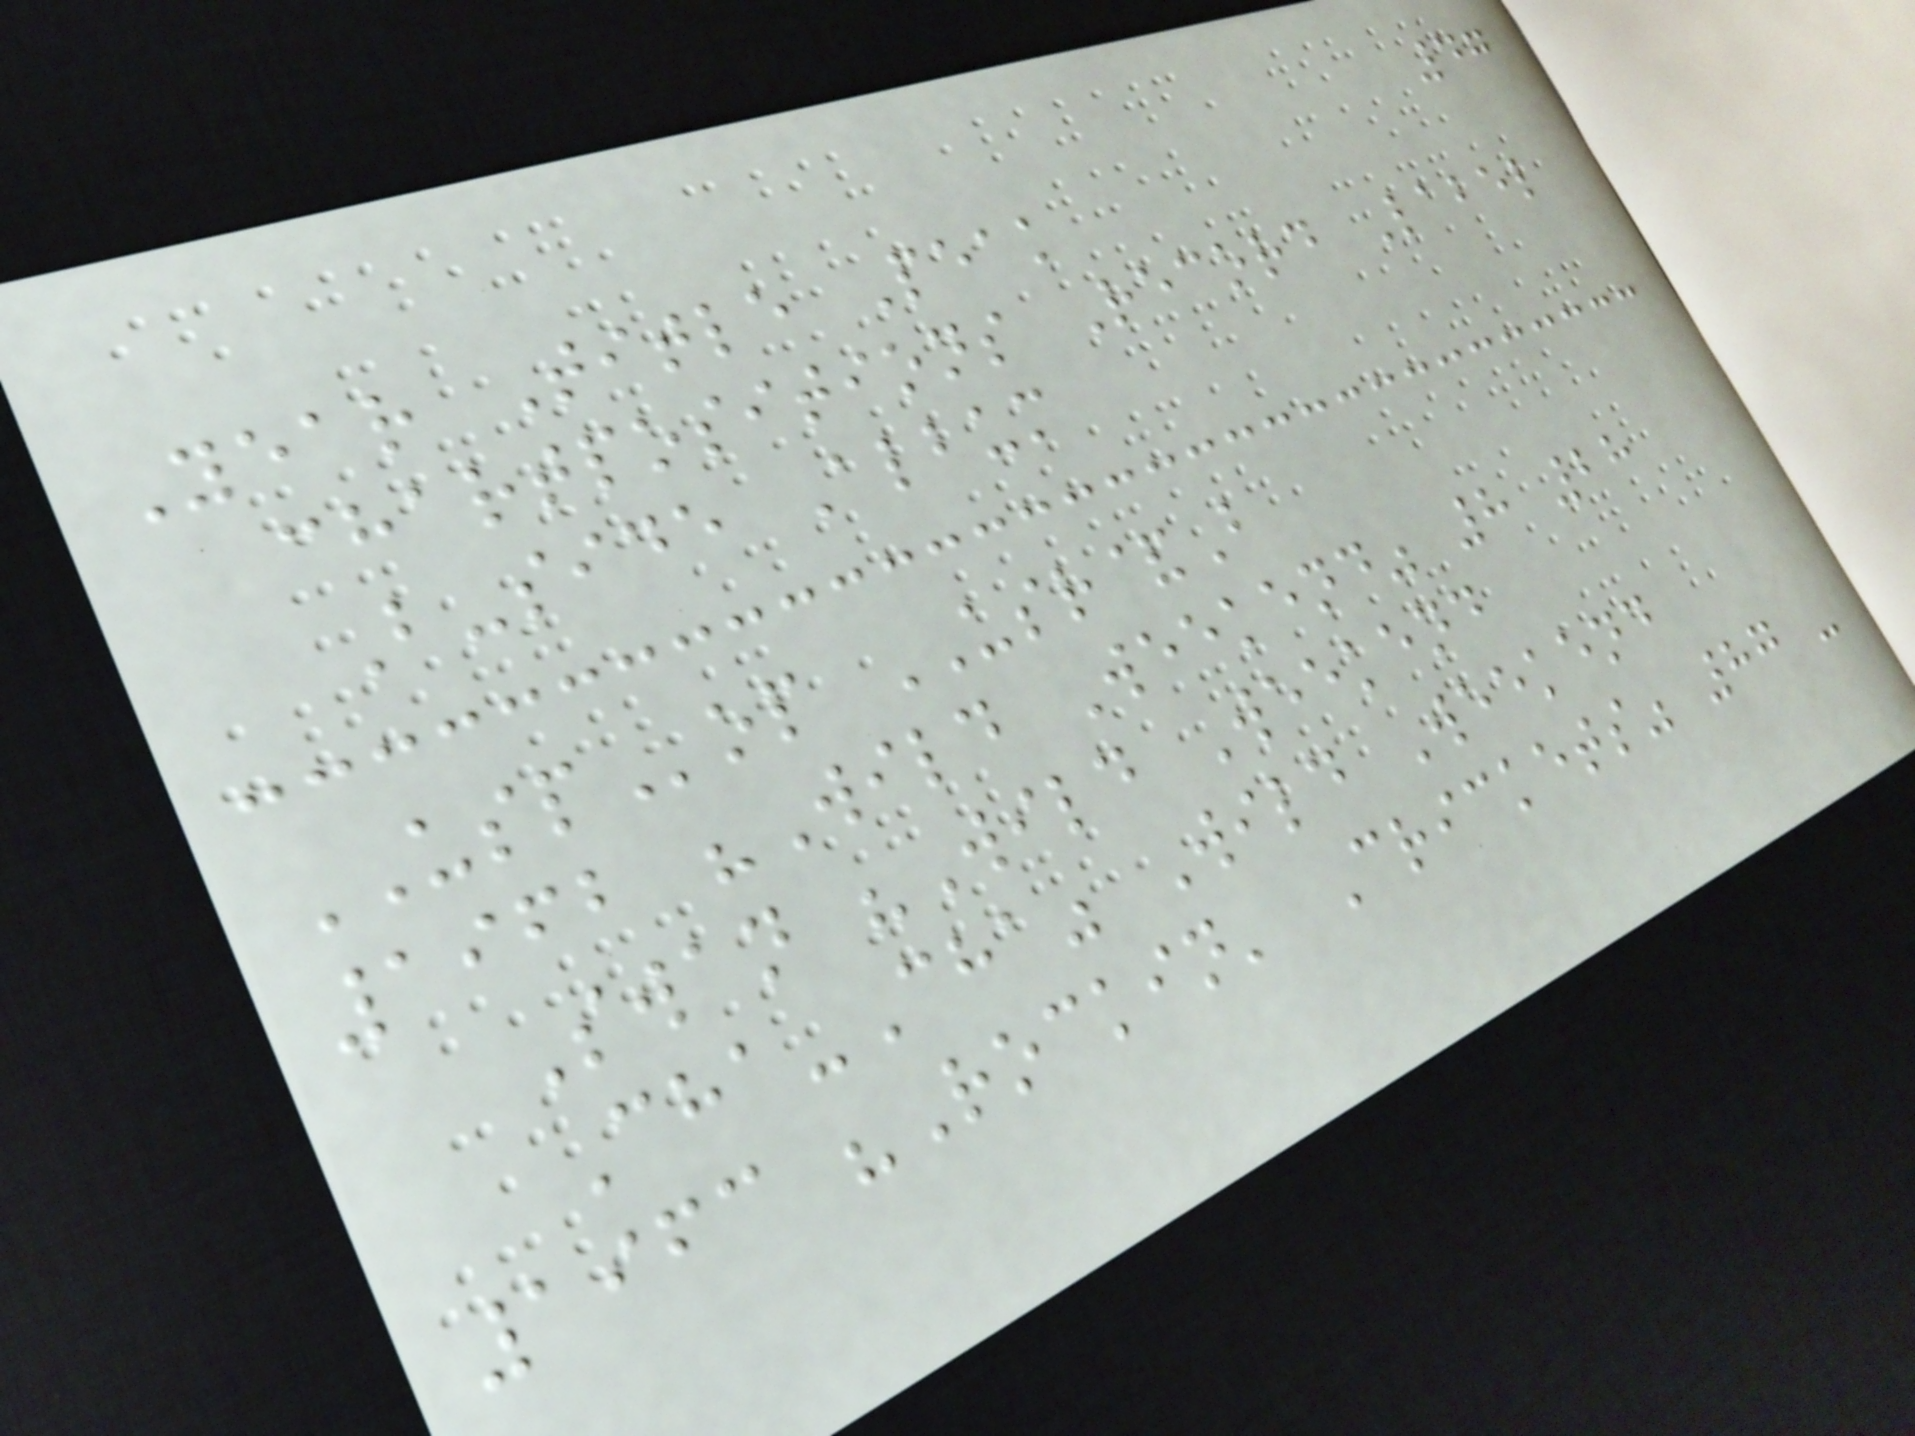47
Year Title Peak
chartpositions Record Label
B-side Album
USPop USR&B
1962 "Wild Weekend" 8 28
Swan "Wild Weekend
Cha-Cha" Wild Weekend
1963 "Rockin' Crickets" 87 -
